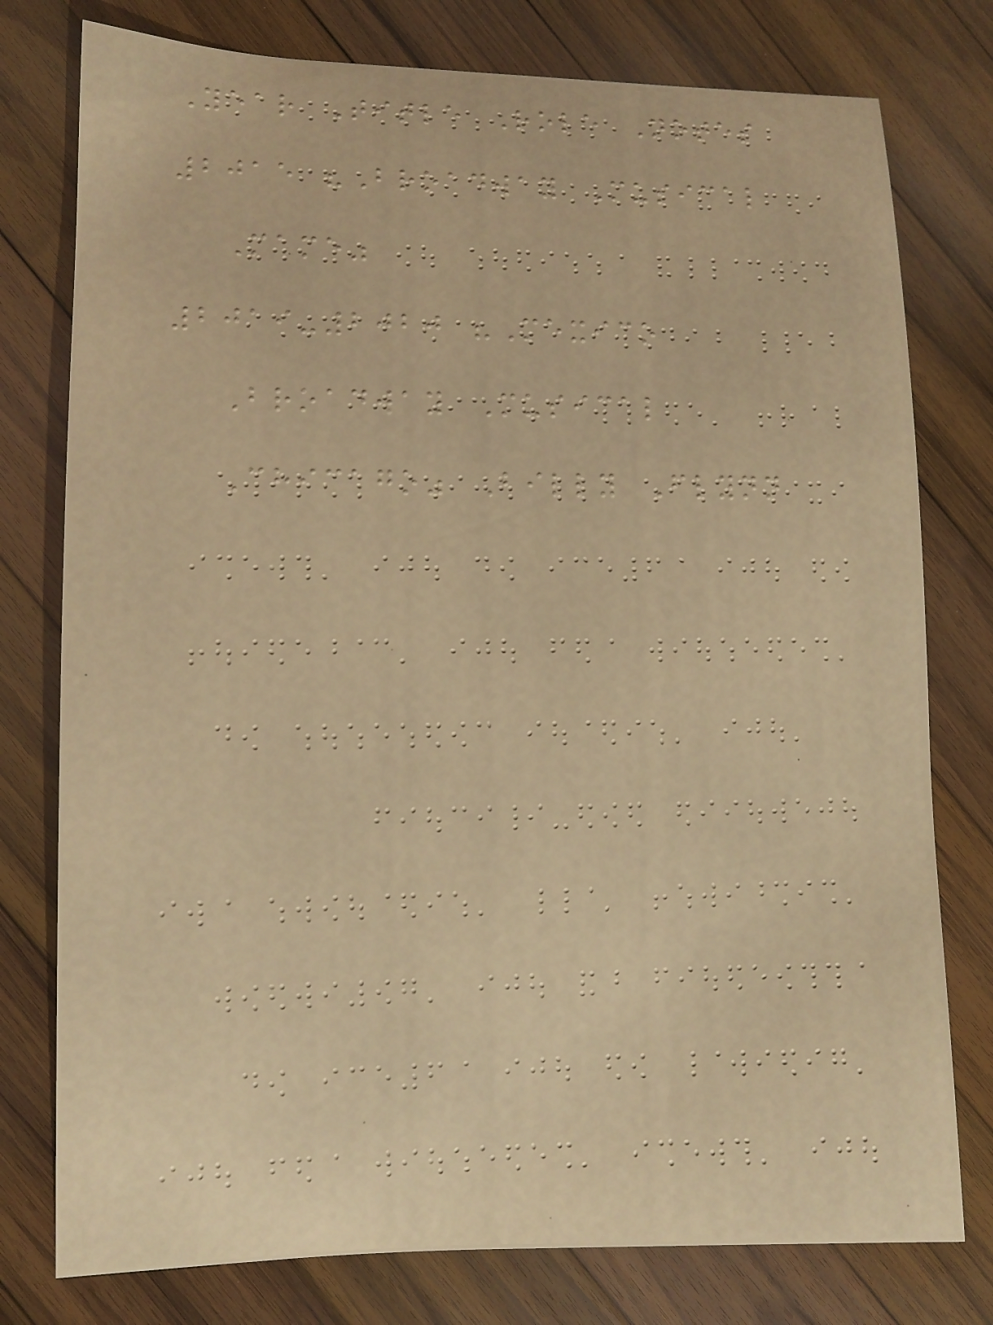Year Title Role Notes
2015 "Broadway Musical
Mame"
2019-2020 "Mexico
Broadway Musical
Chicago" Billy Flynn
